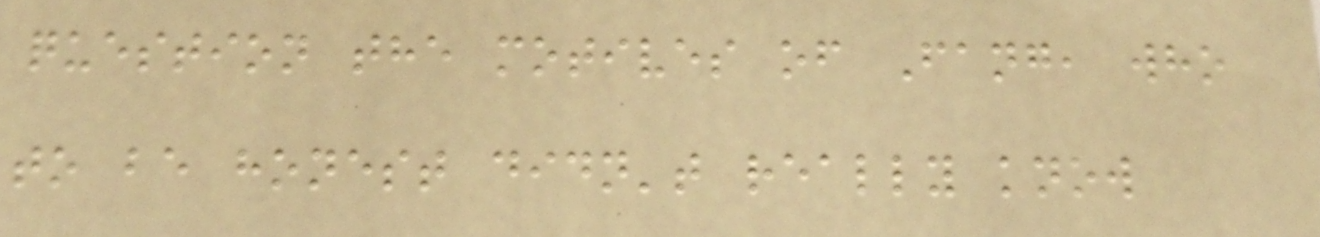question the motives of Fang, who
to be honest didn't really know
